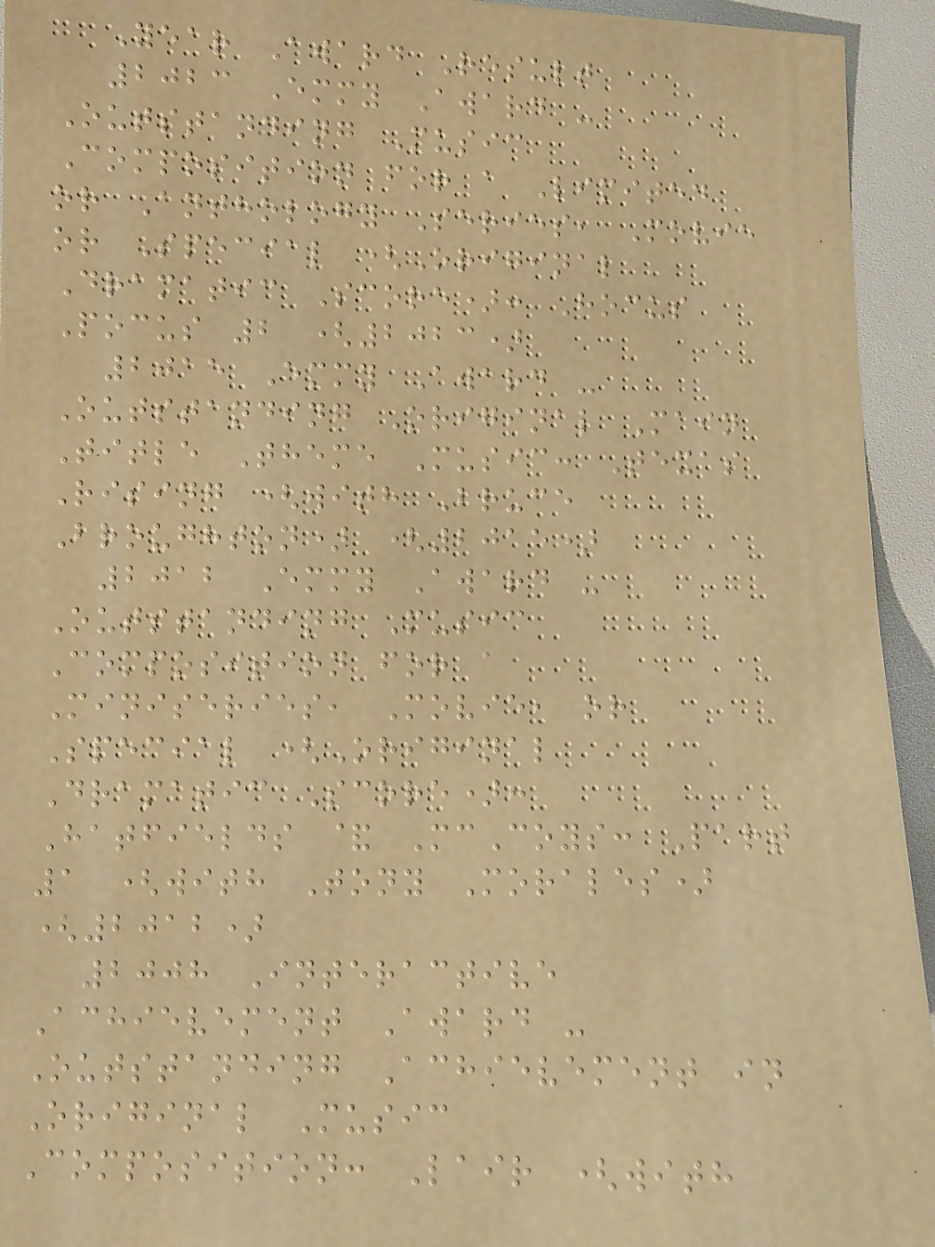Year Award Result
2023 Emmy Award -
Outstanding Music
Composition for a Limited
or Anthology Series, Movie
or Special (Original
Dramatic Score): Hocus
Pocus 2 (2023)
2015 Emmy Award -
Outstanding Original Main
Title Theme Music: Texas
Rising (with Bruce
Broughton) (2015)
2012 Emmy Award -
Outstanding Music
Composition for a
Miniseries, Movie, or
Special (Original
Dramatic Score):
Hatfields & McCoys: Part
1 (with Tony Morales)
(2012)
2008 Interactive
Achievement Award -
Outstanding Achievement in
Original Music
Composition: Lair (with
